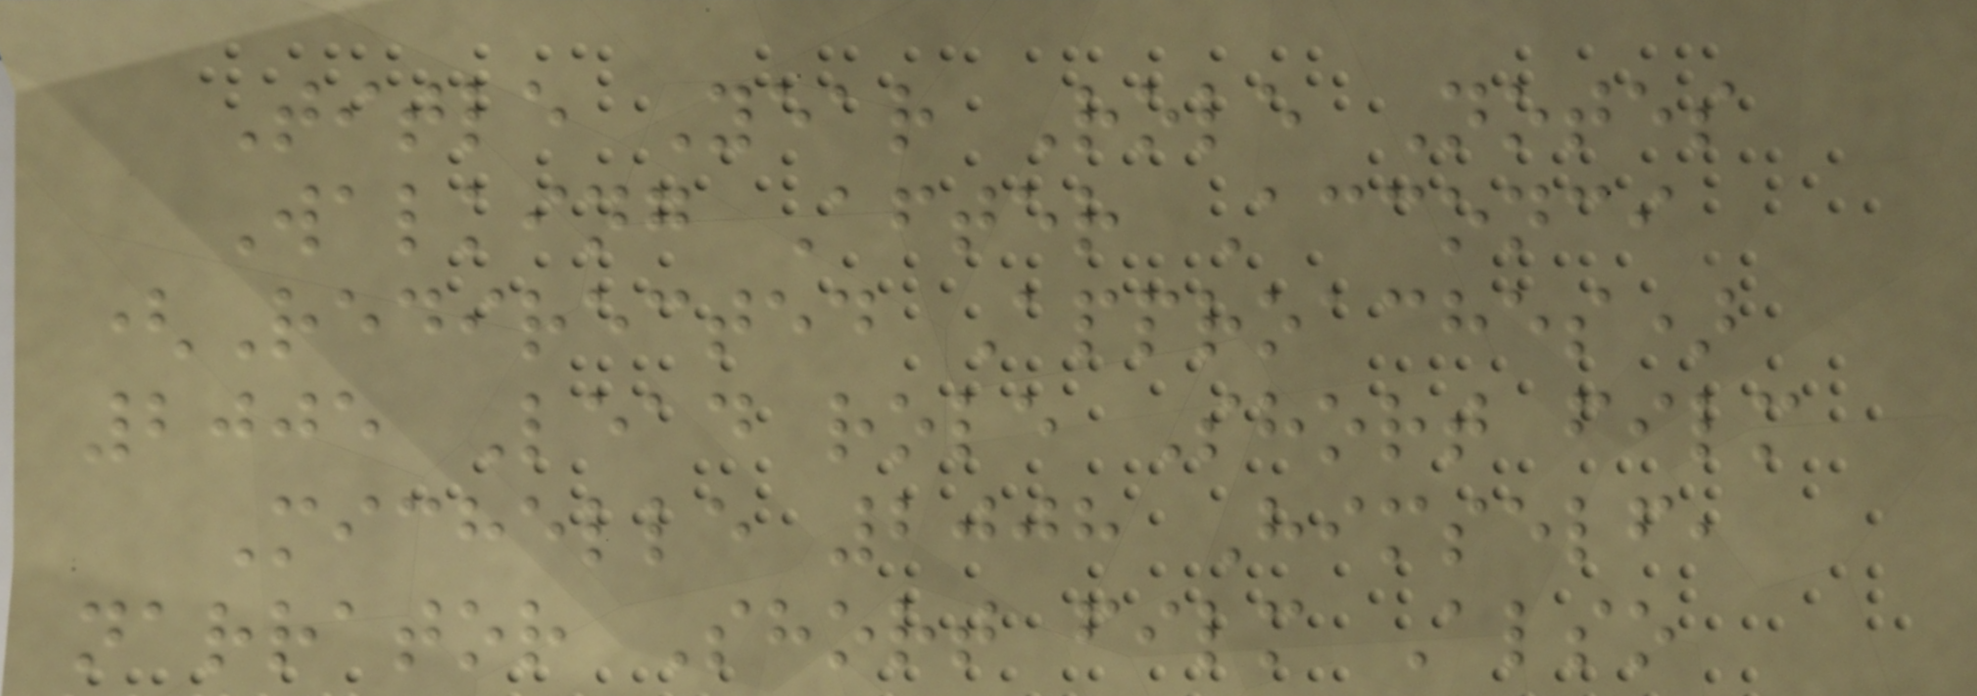Title Year Role Notes
Walking After Acconci
(Redirected Approaches)
2005 Lead role Short film
Michelle 2008 Himself,
narrator Short film Also
